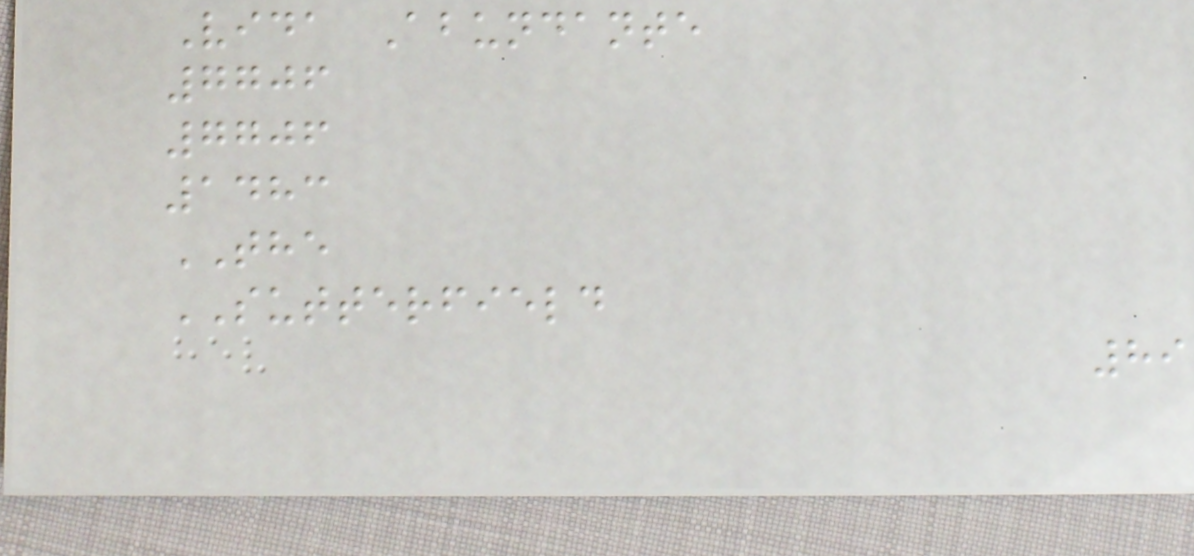Vida Abundante
7706
7706
1483
THE
SUTTERFIELD
89
